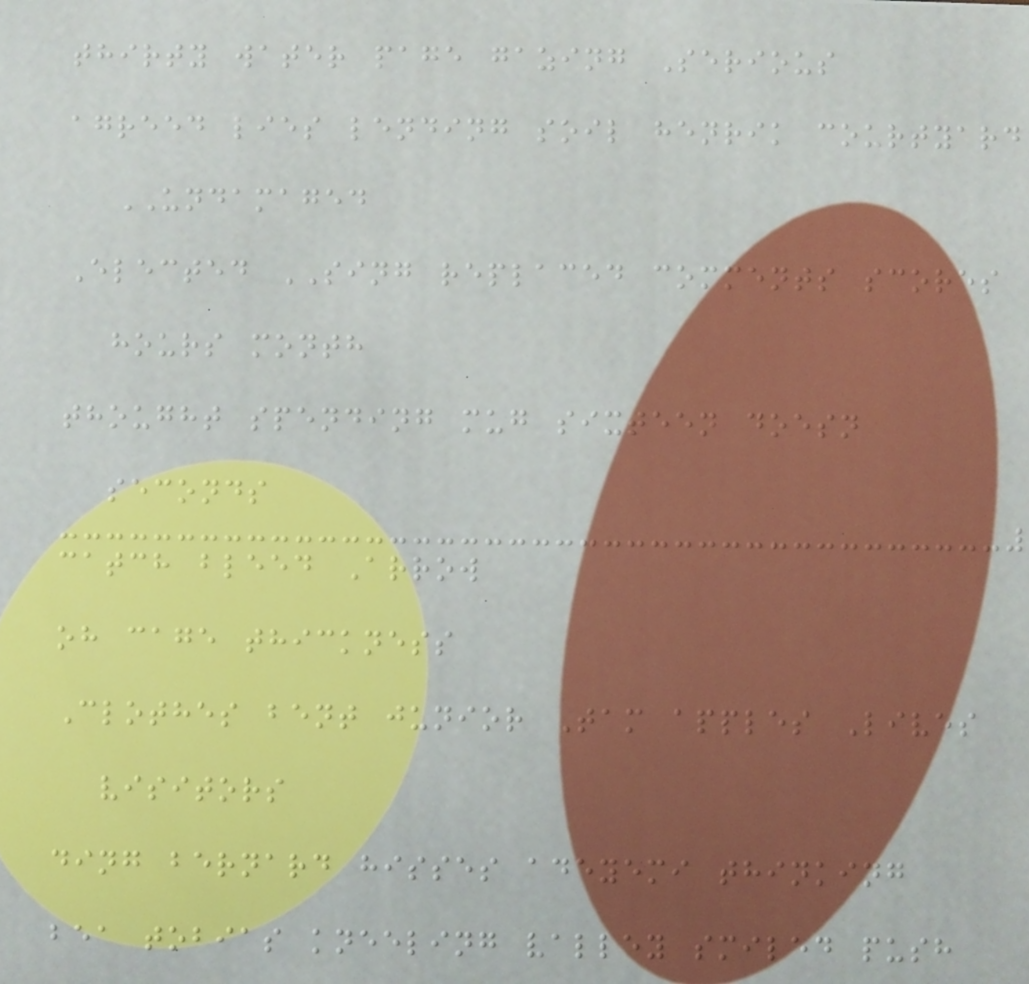thirty water page gazing Serious
agreed lies lending soil henrik courtyard
UNDAMAGED
Elected SING replaced comments scores
hours month
thought spending mug sixteen doesn
seconds
catch bleed Arrow
oh cage thickness
Clothes bent junior Tam apples Lives
visitors
ding bernard hisses adeyemi thinking
bea tobias kneeling valley smiled push
